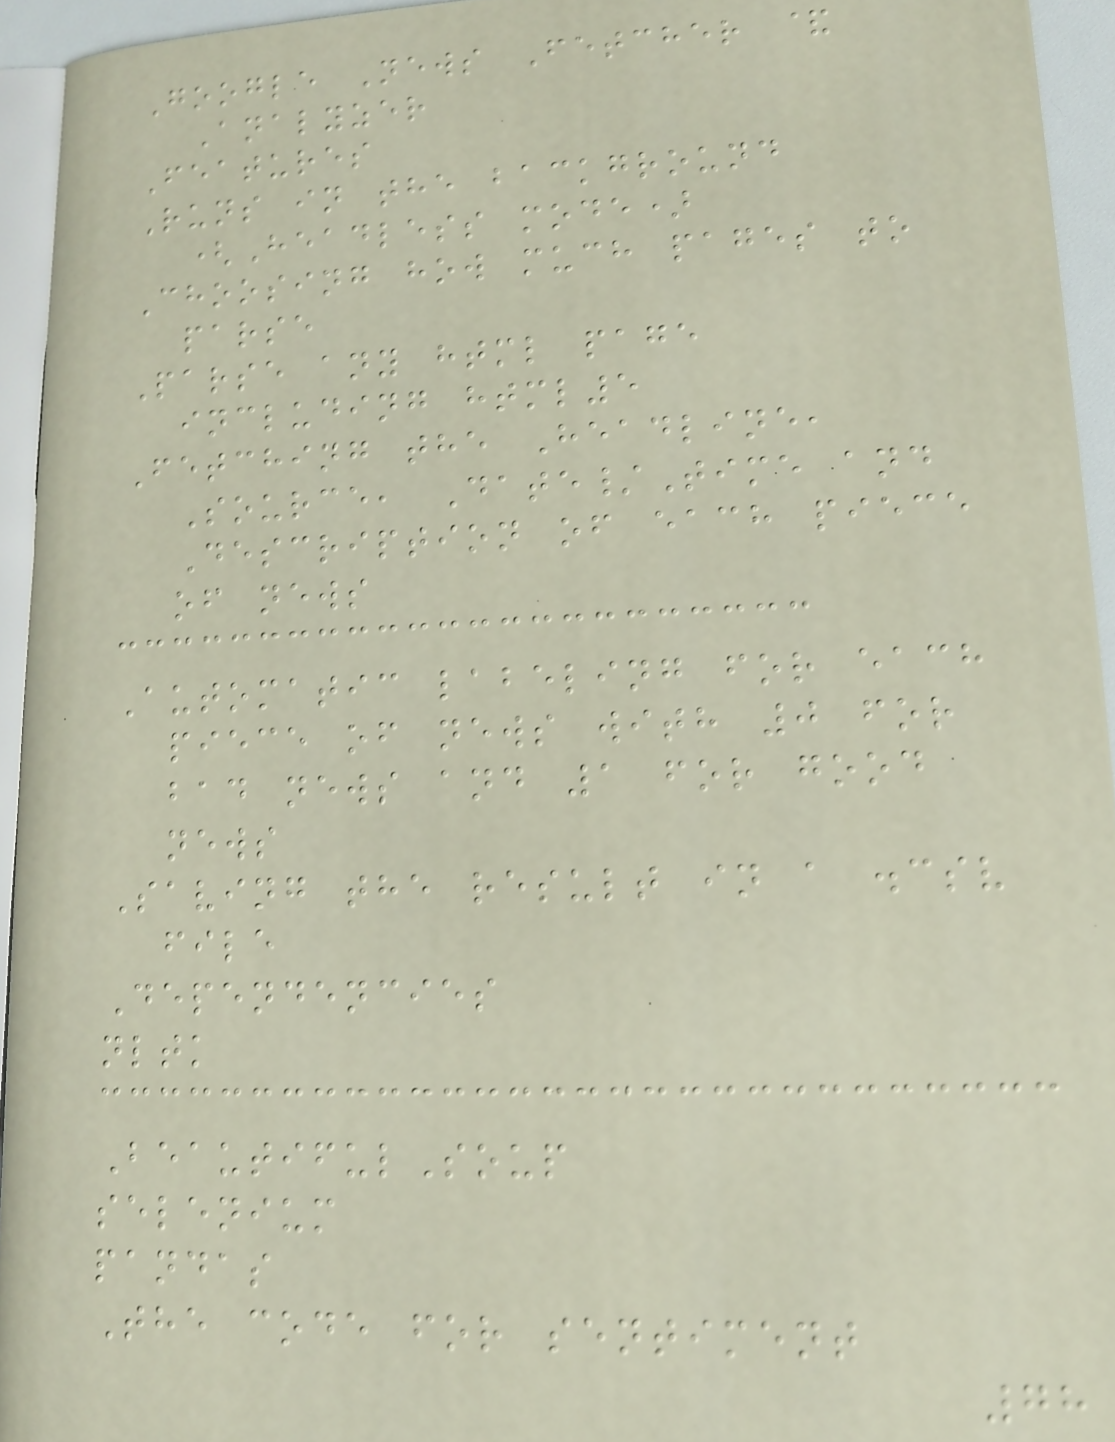Google News Fetcher &
Analyzer
Features
Runs in the background
(Headless mode)
Choosing how much pages to
parse
Parse any html page
including html5
Fetching the Headline,
Source, Date/Time and
Description of each piece
of news
Automatic labeling for each
piece of news with 0 for
bad news and 1 for good
news
Saving the result in a .csv
file
Dependencies
nltk
BeautifulSoup
selenium
pandas
The code for sentiment
78
